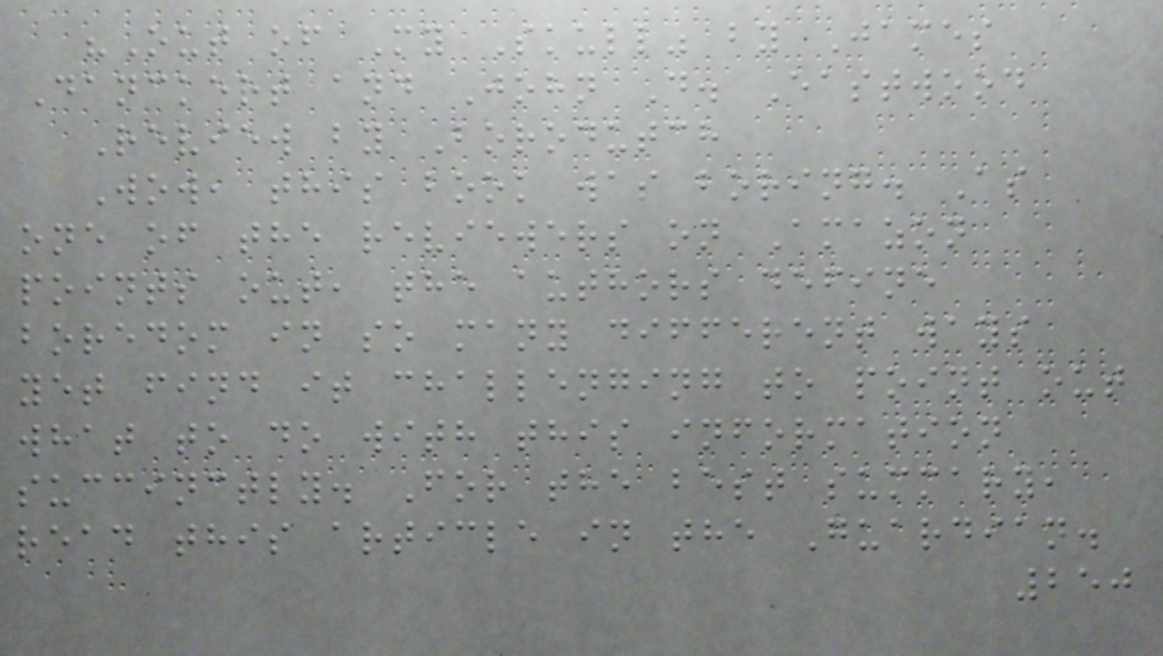"Out of My Skull" by James
Danckert and John D. Eastwood
Review by Borodutch
Wow, this book was boring. As
one of the reviewers on Amazon
points out, the authors define
boredom in so many different ways
yet find it challenging to point out
what to do with this information
succinctly. For the best summary,
read this article in the Guardian.
250
